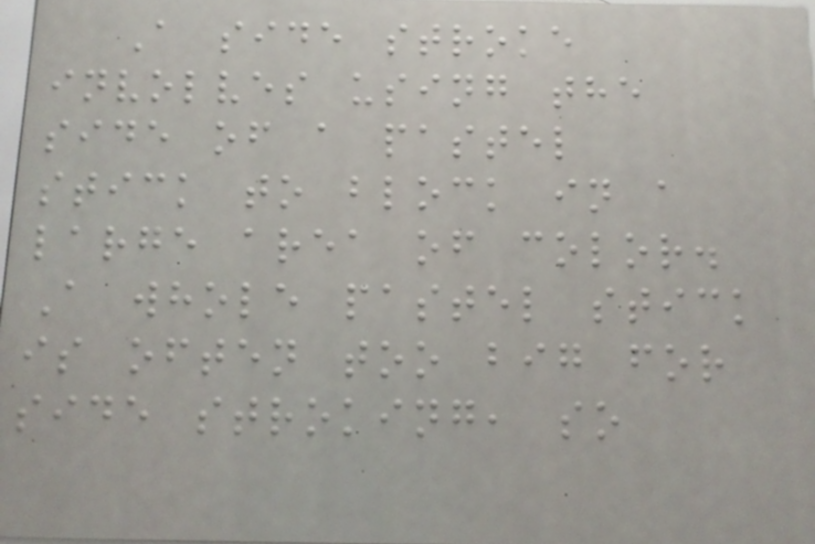A side stroke
involves using the
side of a pastel
stick to block in a
large area of color.
A whole pastel stick
is often too big for
side stroking, so
